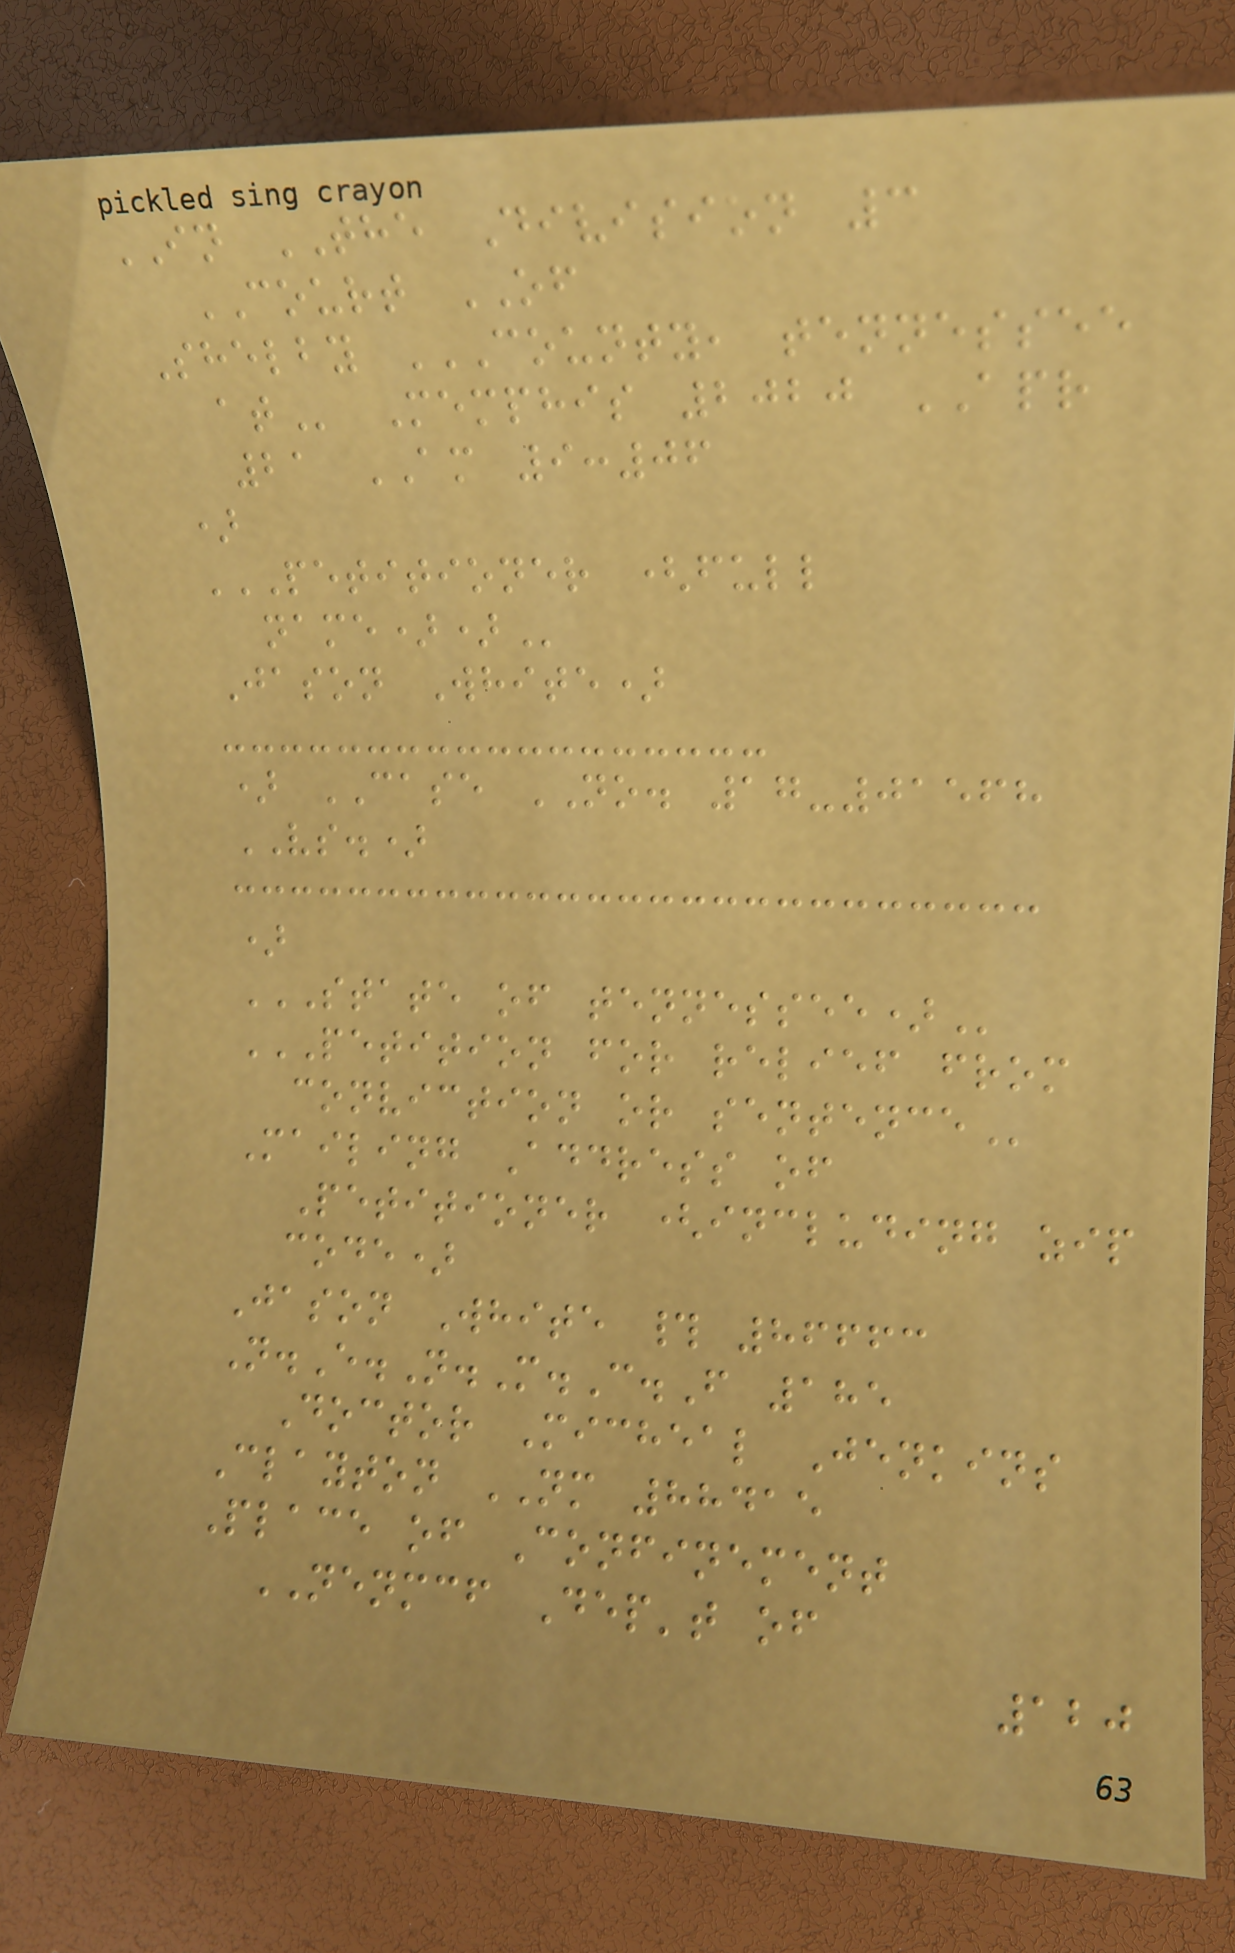IN THE Division 3
COURT OF
Shelby COUNTY, TENNESSEE
AT Memphis 2020 APR
21 AM 9:06
)
PETITIONER (FULL
NAME))
Jason White)
) CASE NO. 17-01568
VS.)
)
STATE OF TENNESSEE)
PETITION FOR RELIEF FROM
CONVICTION OR SENTENCE
Mailing Address of
Petitioner (including zip
code)
Jason White # 86663
N.E.N.M.C.F 185
Doctor Micheal Jenkins
Clayton NM 88415
Place of Confinement
NENMCF Dep't of
120
